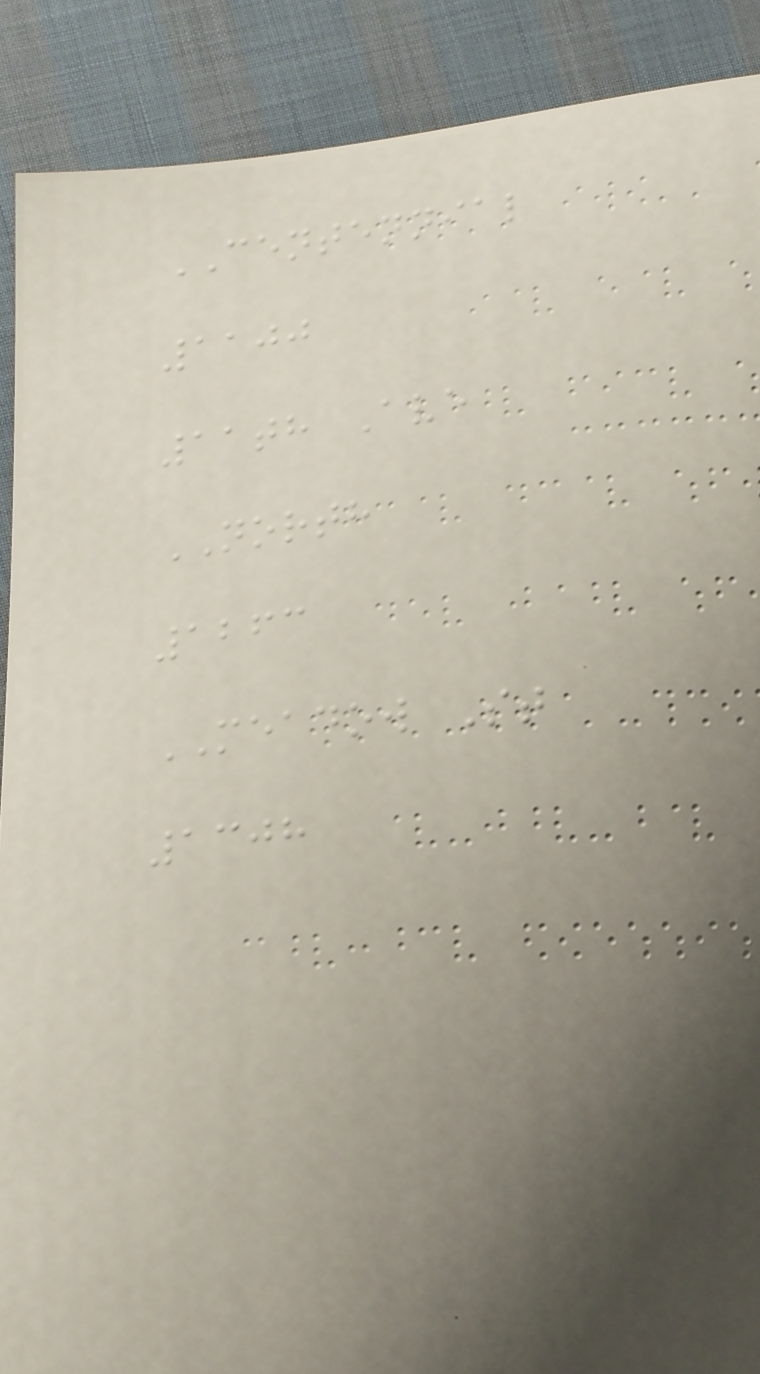CENTENNIAL
1100
11th Ave
NORTH
1263
MEADOW St
1308
